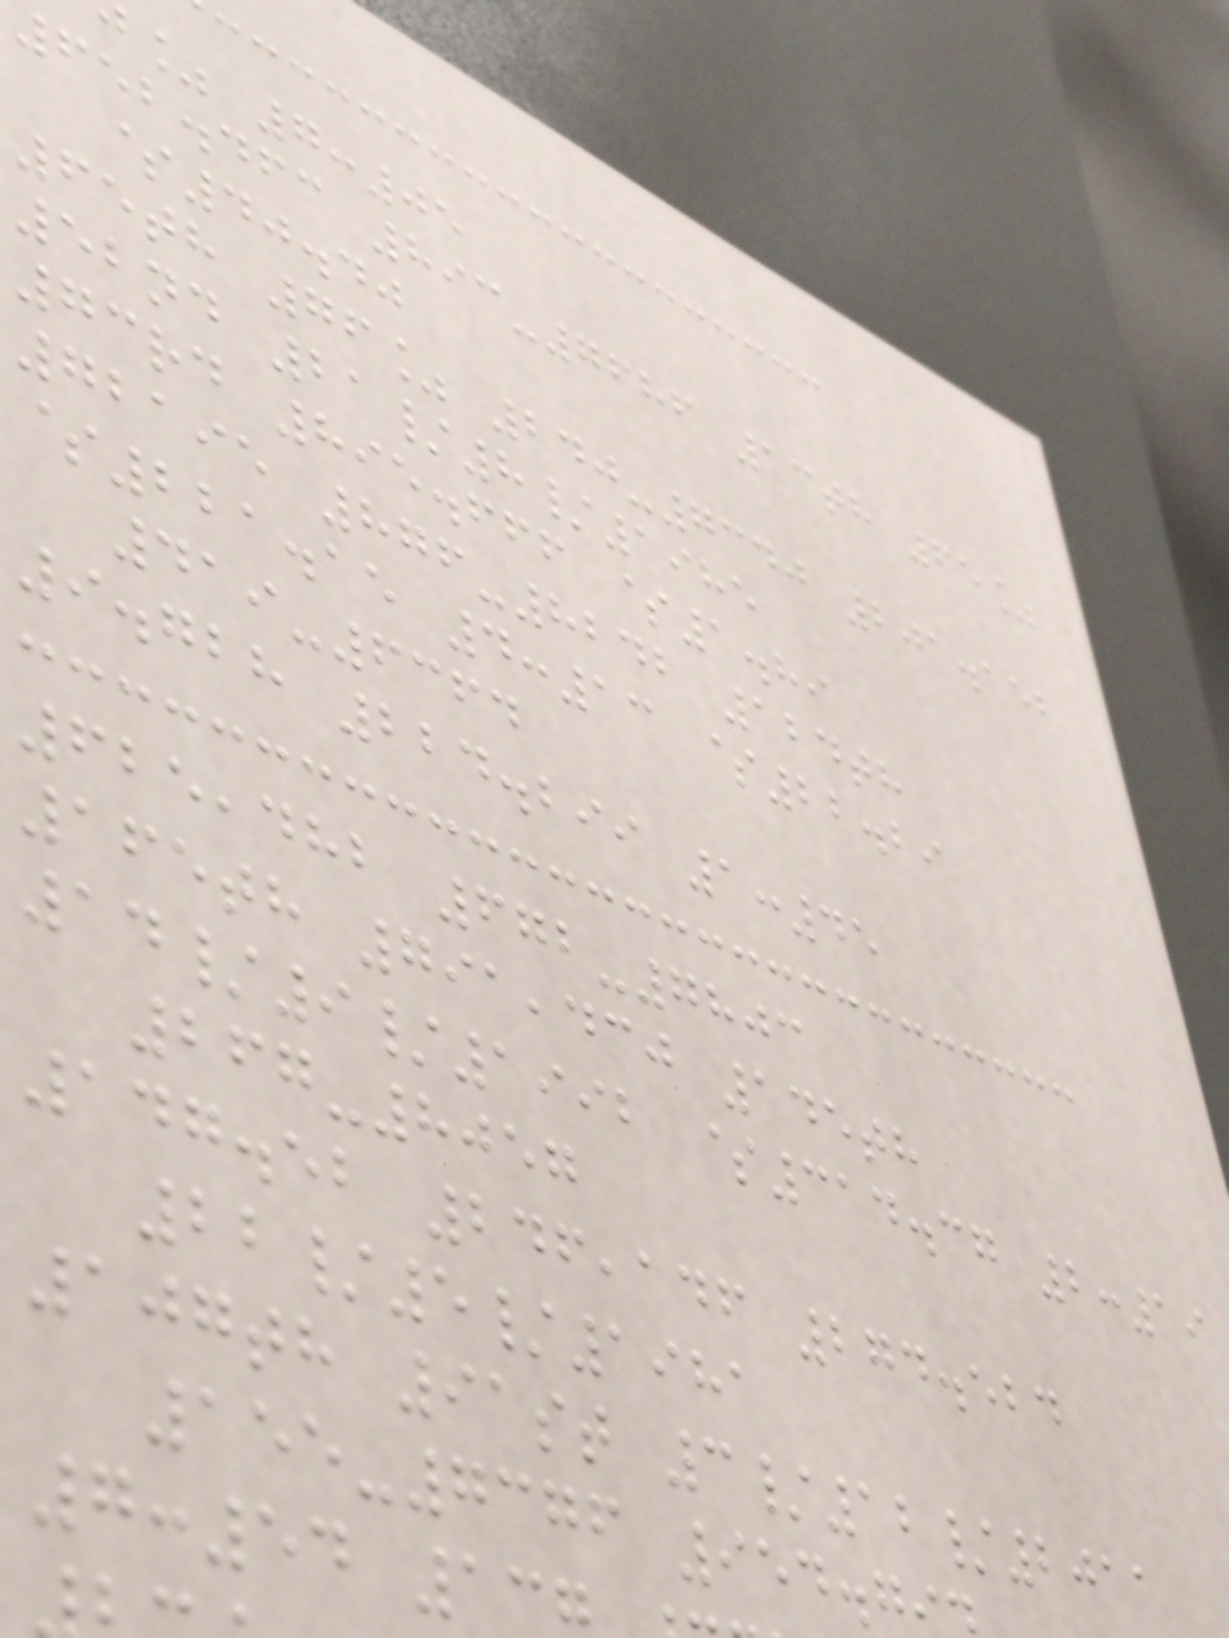% 7:05
652.463 893-7686 13th 65%
$40.40
65th 76% 240-7340 201.152
52nd 21/8/1985
73rd 895.666 $1.89
72195 876-8242 124th
$221.15 4:13 $22.29
419-6364
9.728 224.299 1:45
625,482 672-7803
165th 791,430 145th
14/9/1992 $314.37 2:19
267-8057
147.52 246,146 274.524
22/5/1981
107th 91st 3/12/2011
155-7376 954.7
7:54 1
